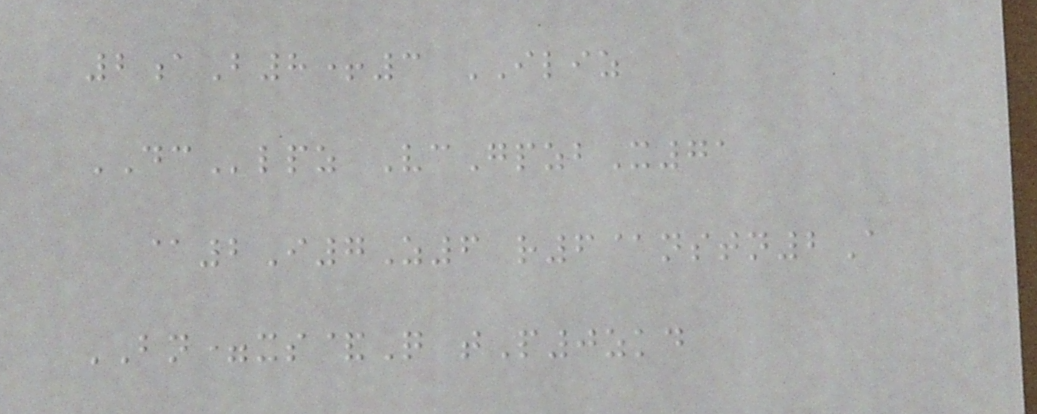2aB8+3 ILIZ
DClpz VcGpzbX71
@2I7Z6 r6@nstn2A
BN=xs&Q tP0zkd
